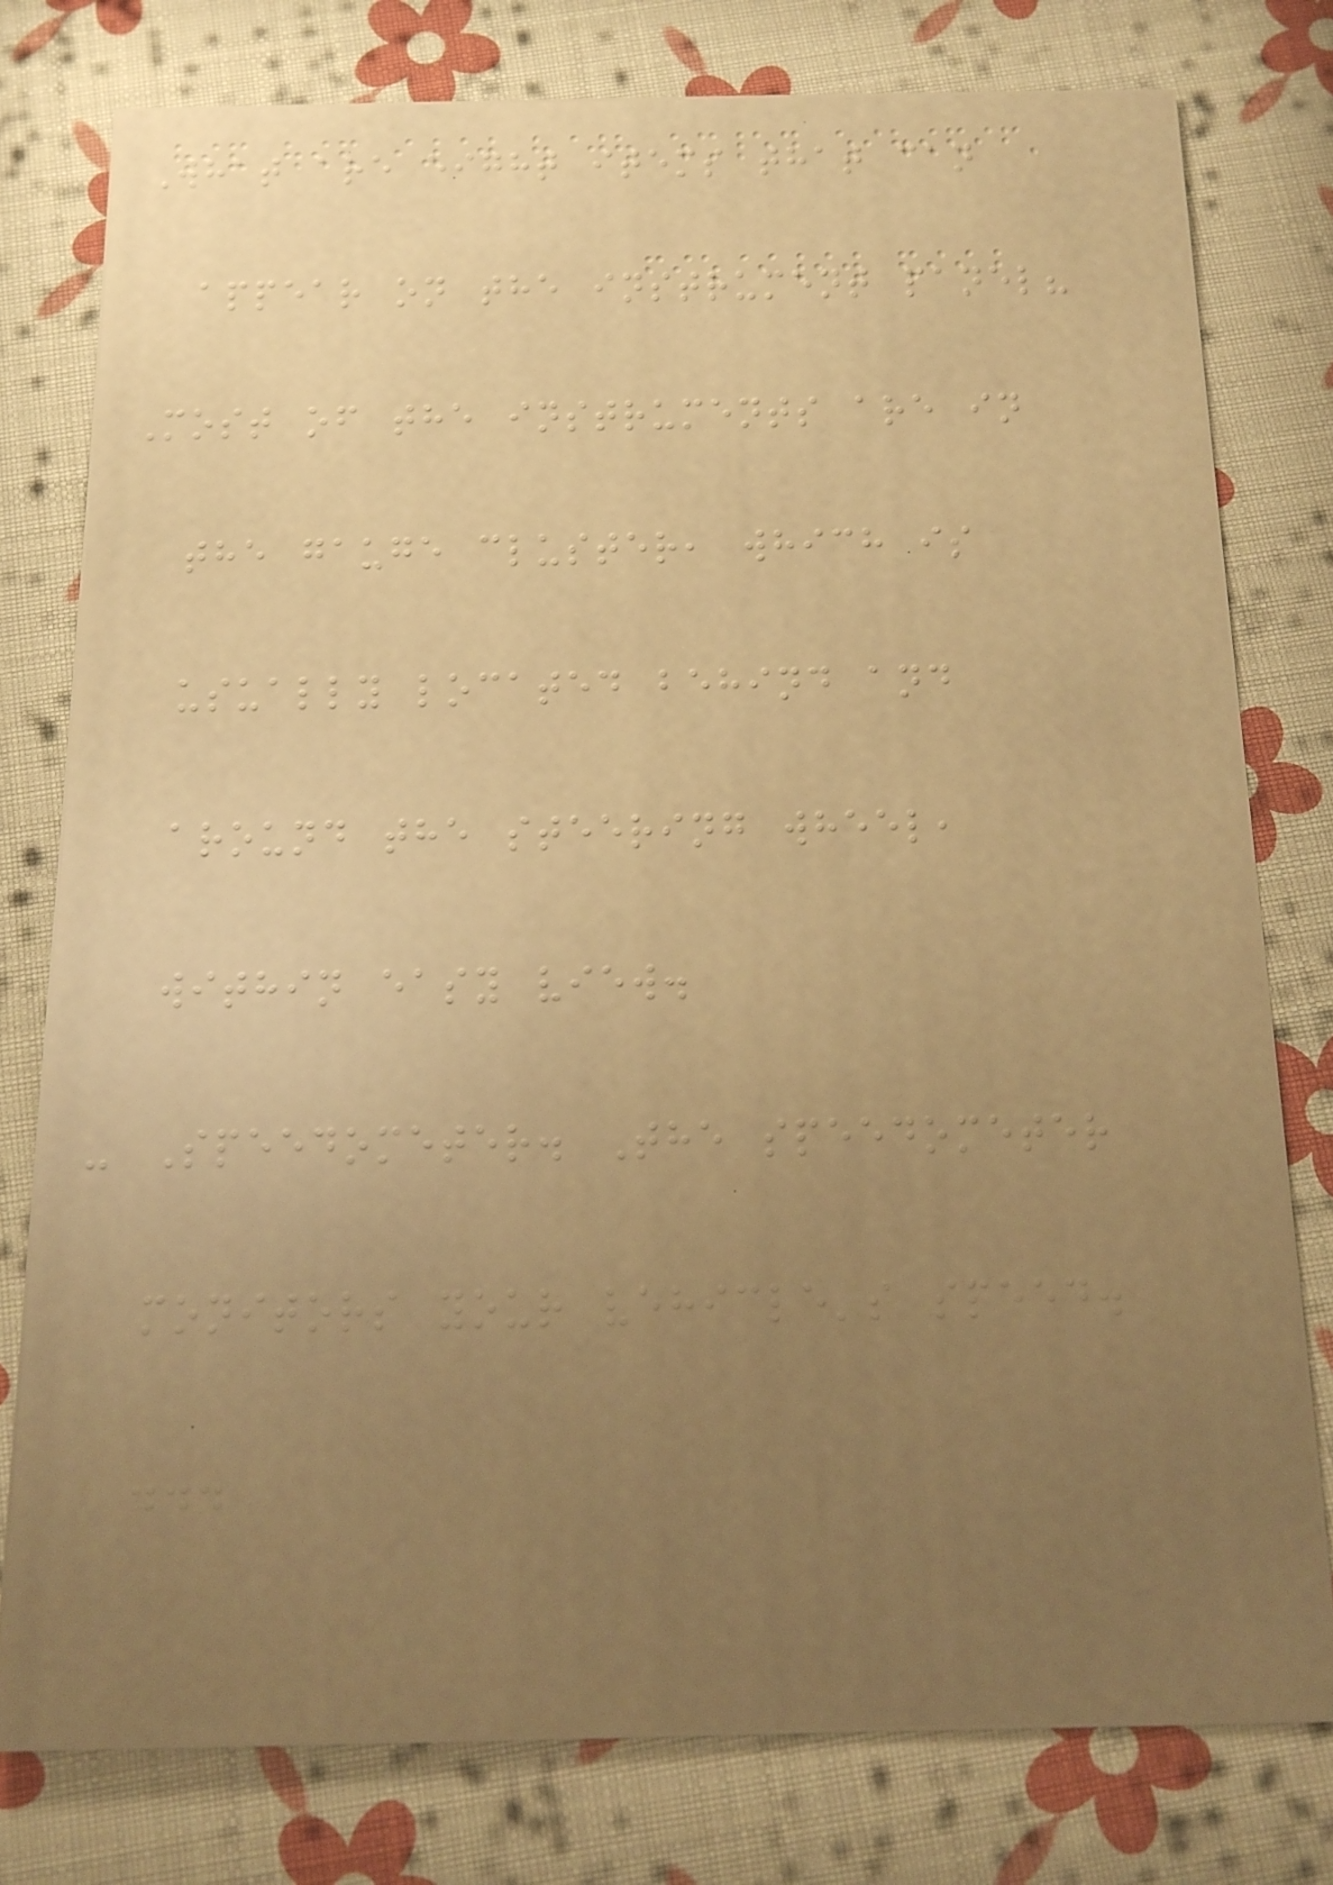What are eight items that can
appear on the instrument panel?
Most of the instruments are in
the gauge cluster, which is
usually located behind and
around the steering wheel,
within easy view.
- Speedometer. The speedometer
monitors your vehicle's speed.
...
